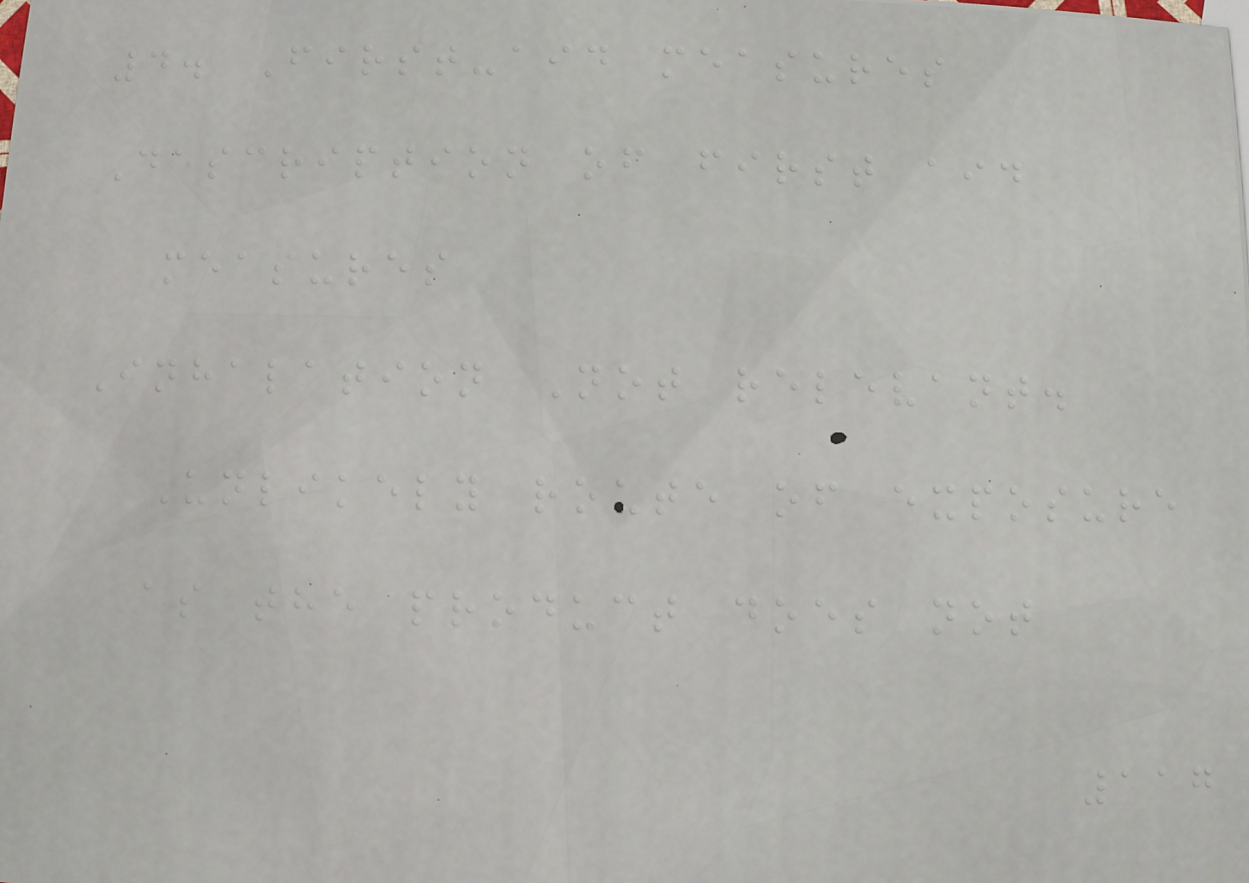4. First-aid measures
Description of first aid
measures
Inhalation Not relevant.
Unlikely route of exposure
as the product does not
117
